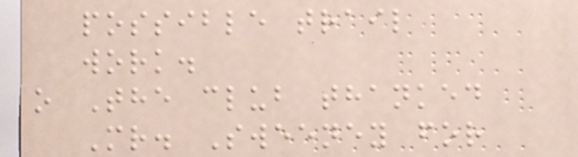possible trail
work.
o The club thanked
Mr. Sweeney for
